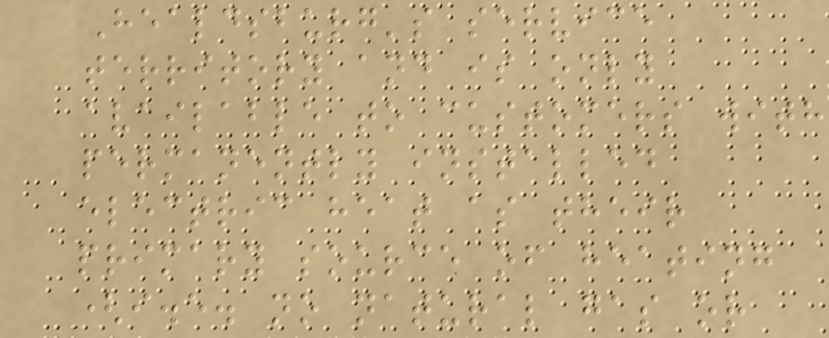Healdsburg's service
territory and is only
available to customers with
permanently installed
electric heat as their
primary source of heating
(i.e. no natural gas or
